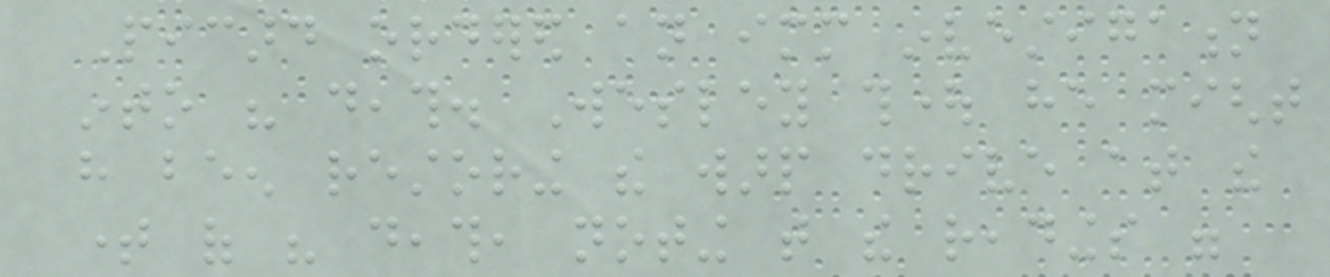Picard ordered an immediate investigation
into his death. Wesley thought he might
have been restoring the warp drive at the
time of his death, noting that the readings were
